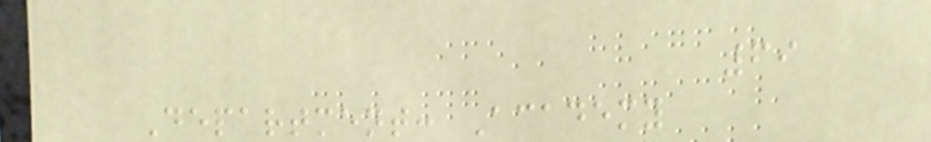69
Department: Academy
